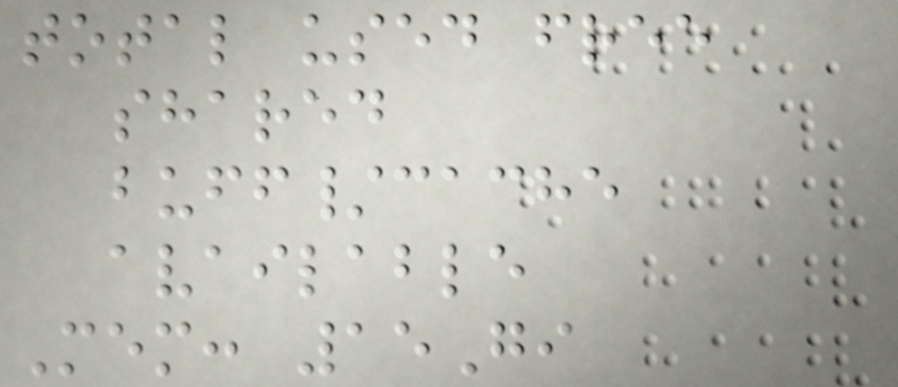total used free
shared
buff/cache
available
Mem: 15Gi
